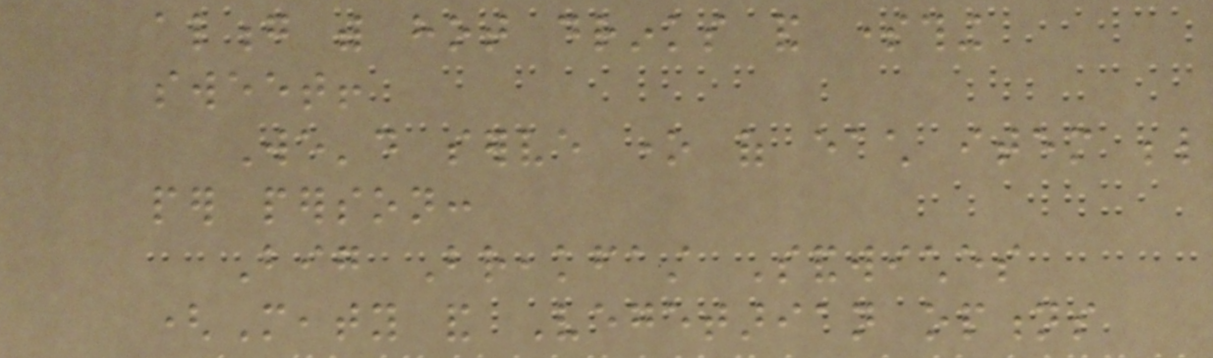along with hot drinks and something
sweet!
We'd serve one of each item below
per person:
Big Breakfast Sandwiches
(Meaty and Vegetarian options
